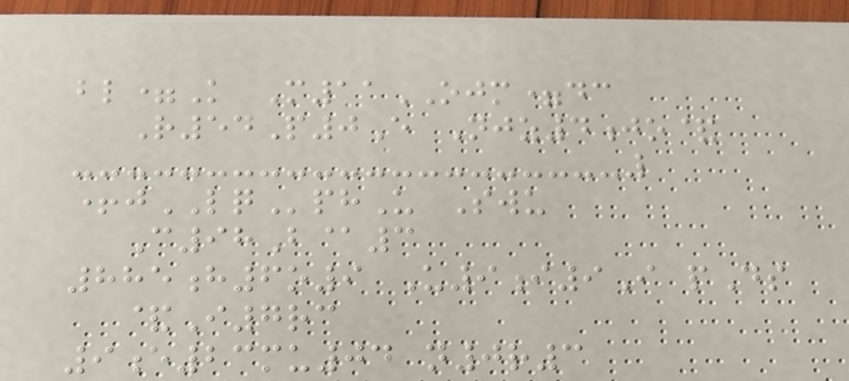bl=K M11OJM=dc
R54P0E Njz4jo&
+jLQphU Swu
C98B@3
885h6o9 U9i9I pDs
&I7rc
9e23mu04 n0r3
